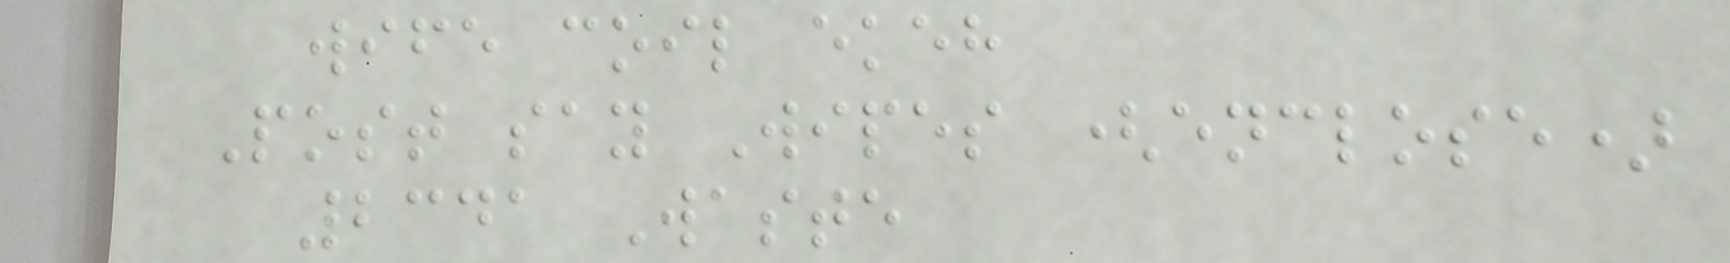wife coil ekeh
Post say Wipes (enclose)
2341 Waste
